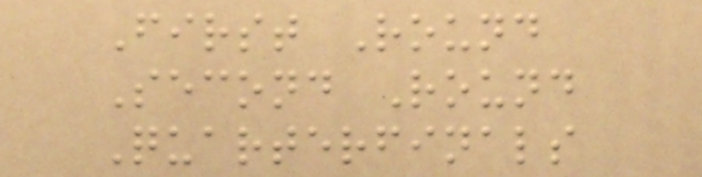First Round
Second Round
Quarterfinals
